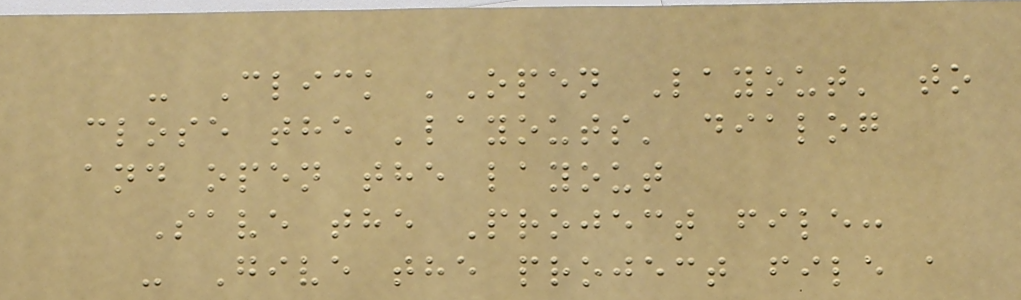- Click 'Open Layout' to
close the 'layouts' dialog
and open the layout
Save the Project file:
- Give the project file a
